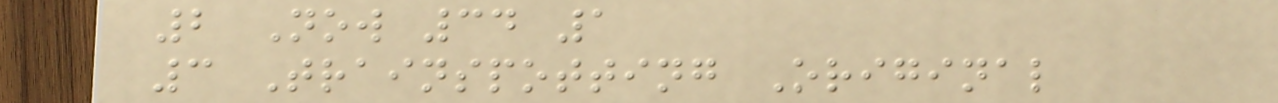2 Now 34 1
3 Trainspotting Original
